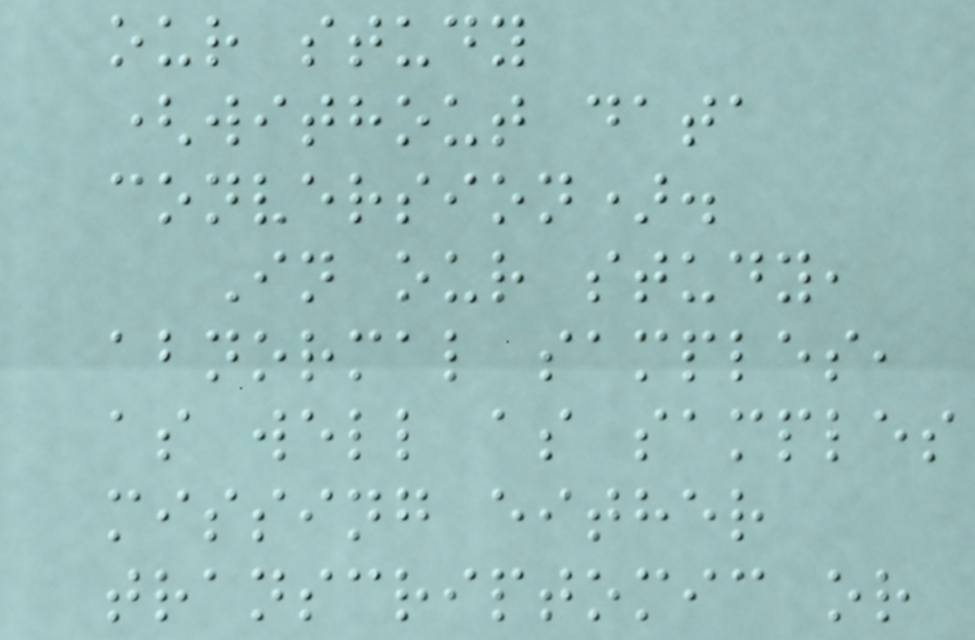our study
(without data
conversion).
In our study,
abnormal samples,
as well as samples
missing either
transcriptomic or
